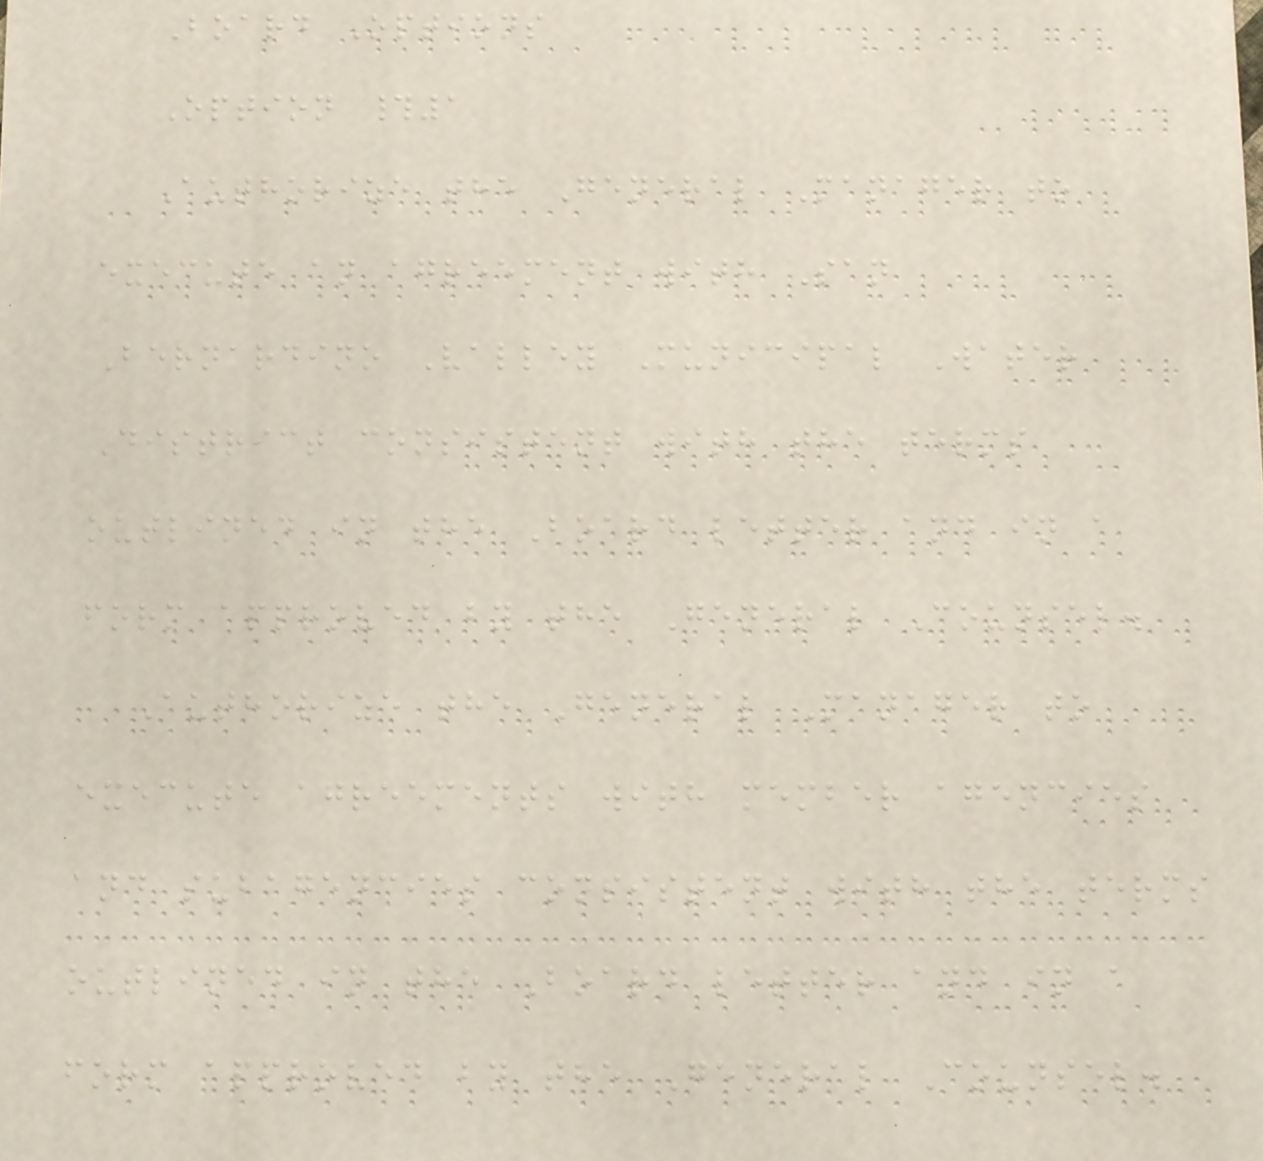Board Options
Option #1
Authorize the General Manager to
execute an agreement with San
Bernardino Valley Municipal Water
District consistent with the terms
outlined in the Board letter and in a
form approved by the General Counsel.
Authorize the General Manager to
execute agreements with member agencies
and subagencies consistent with the terms
outlined in the Board letter and in a
form approved by the General Counsel.
